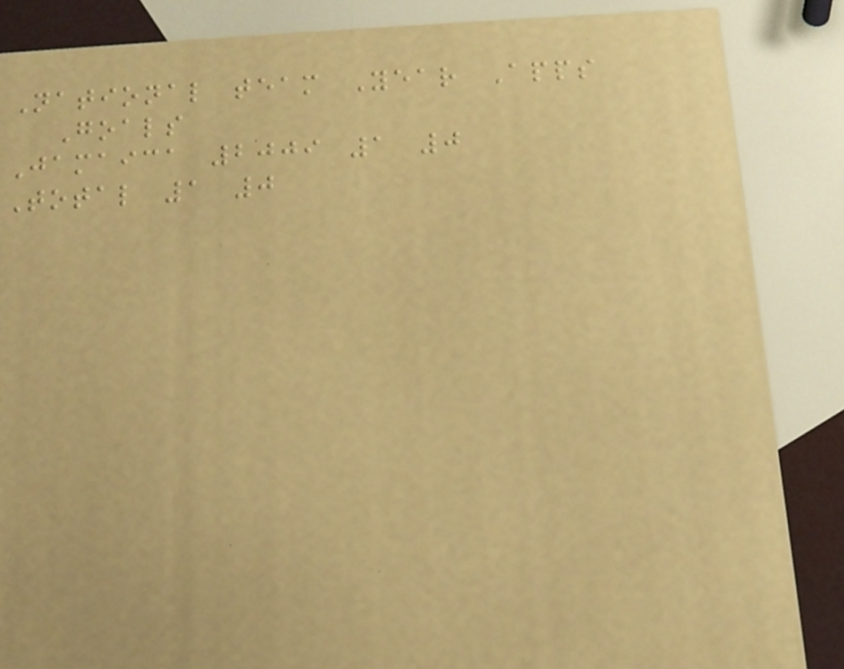National team Year Apps
Goals
Jamaica 2009 1 0
Total 1 0
